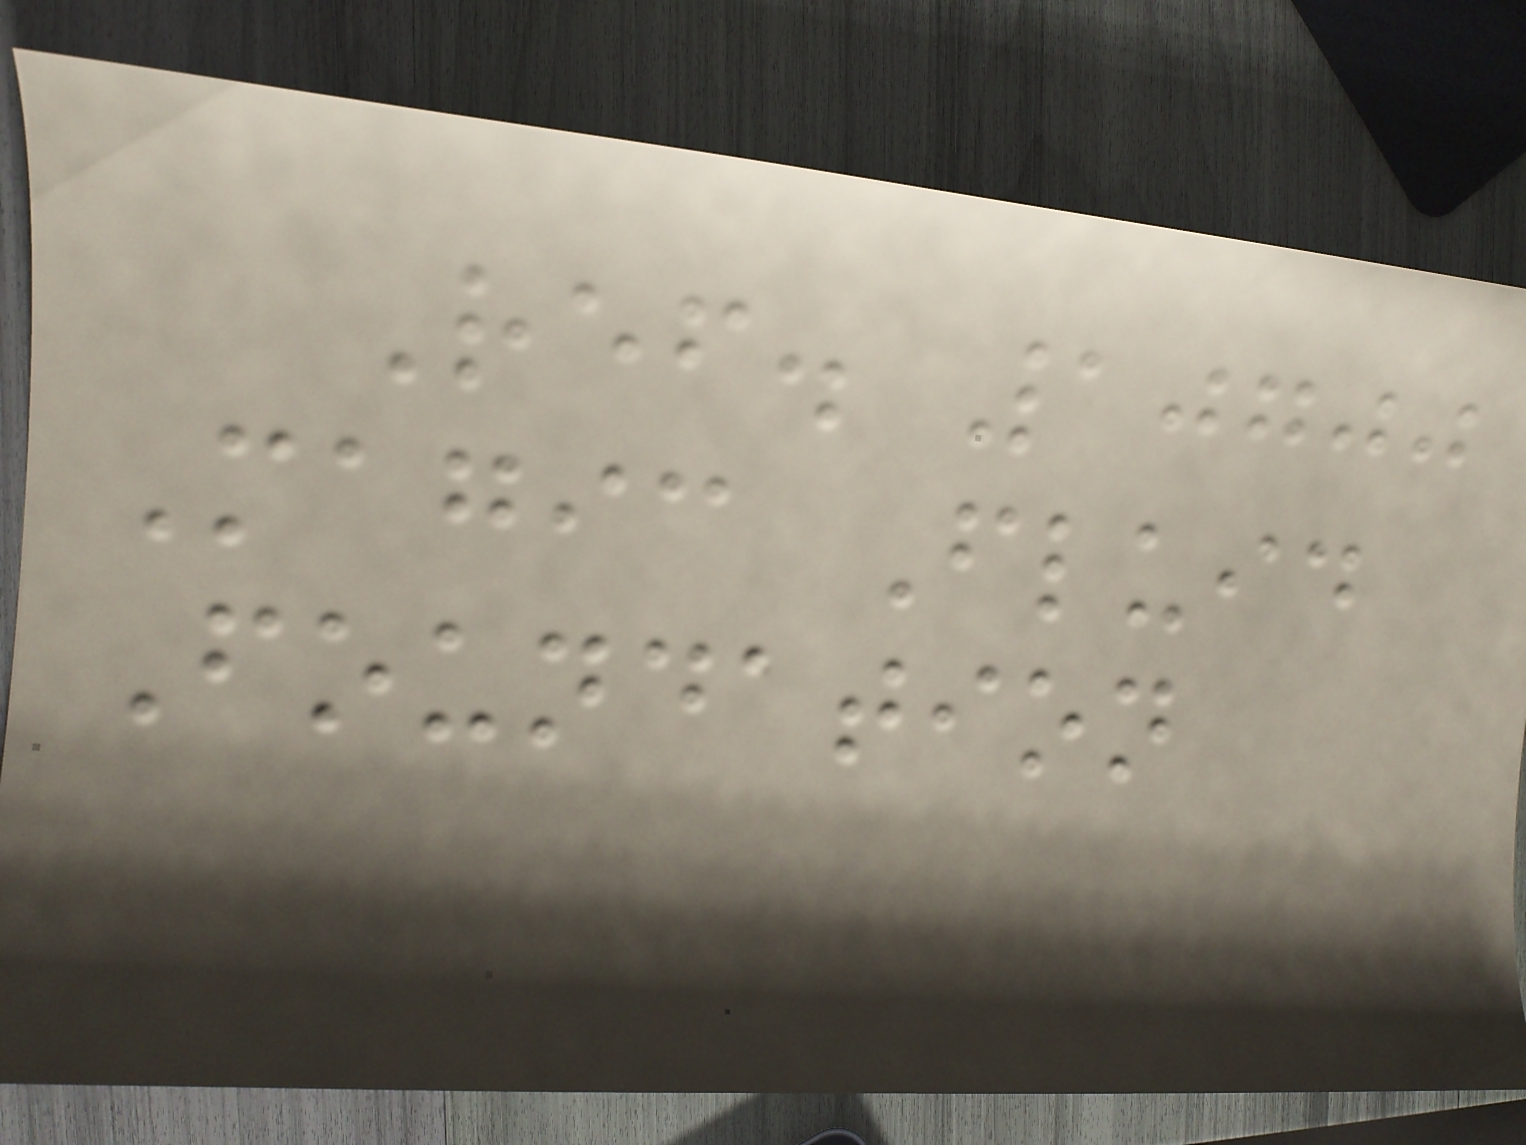Ref. 10700
Magic Fluid
Foundation
